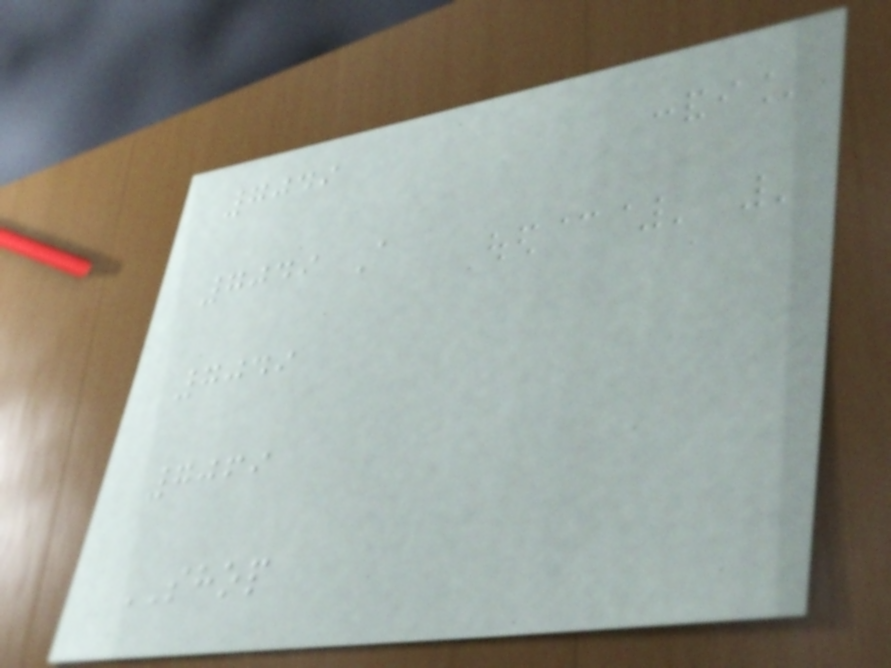7049
7049 A
7049
7069
SHOP
